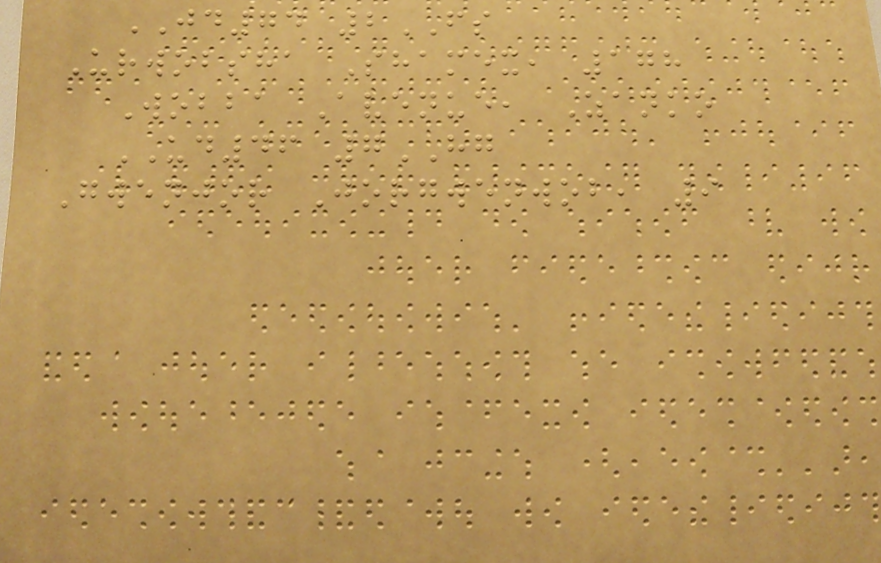JD74 2FS
Urwobsha Shamex, 178
Wobba Avenue, Zanko
UD46 7HG
Gwenjor Jorgwenwob, 9
